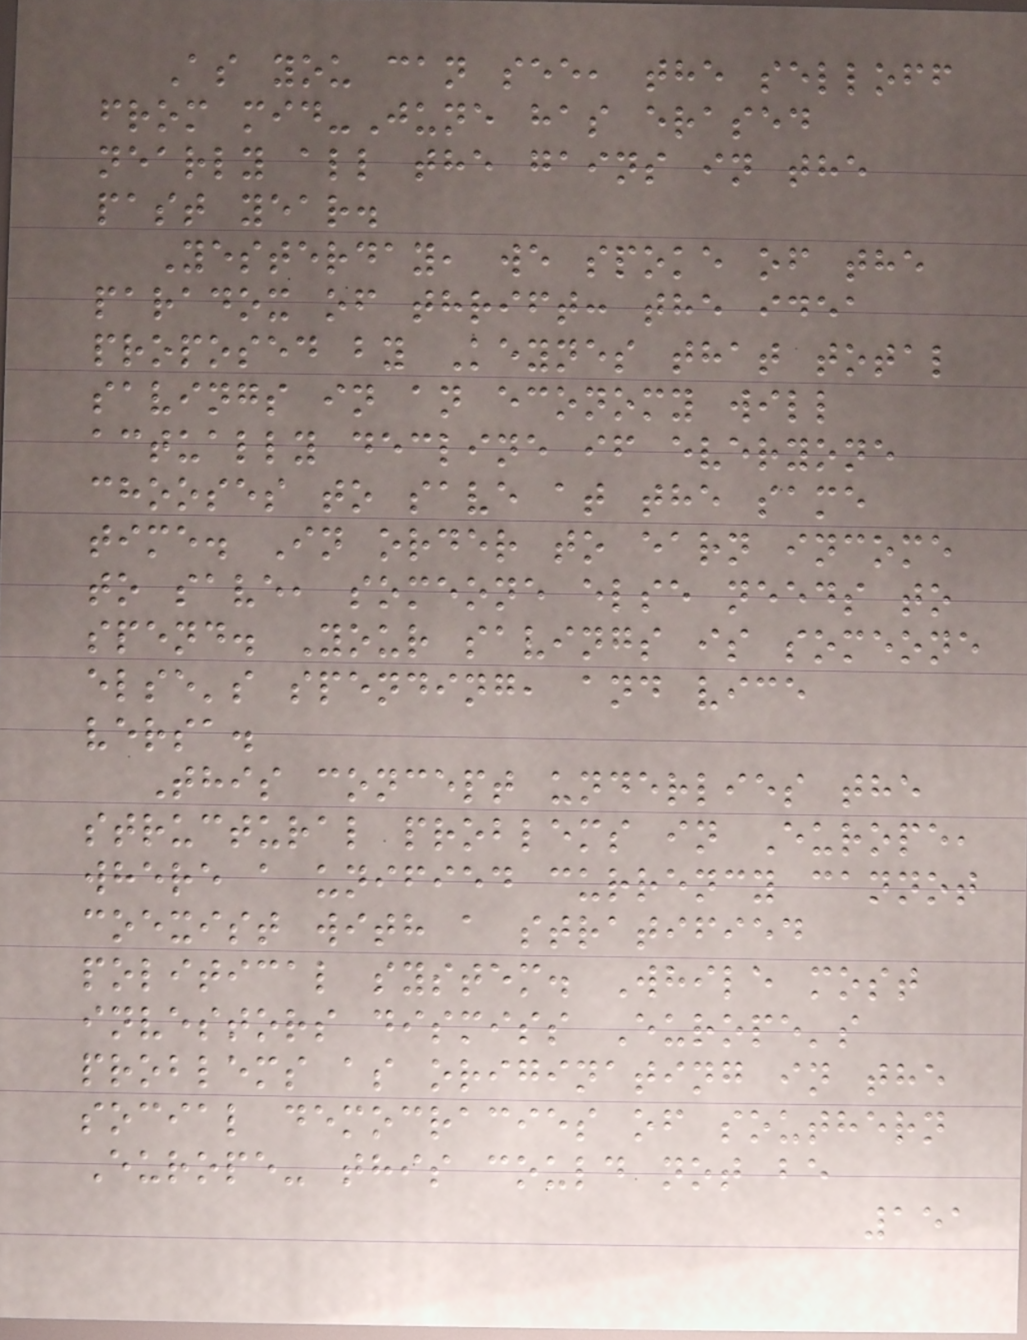As you can see, the selloff
from mid-June has erased
nearly all the gains in the
past year.
Yesterday, we spoke of the
paradox of thrift: the idea
proposed by Keynes that total
savings in an economy will
actually decline if everyone
chooses to save at the same
time. In order to earn income
to save, someone else needs to
spend. Your savings is someone
else's spending, and vice
versa.
This concept underlies the
structural problems in Europe,
where a unified currency cannot
coexist with a stratified
political system. While most
investors dismiss Europe's
problems as originating in the
social democracies of southern
Europe- this could not be
151
